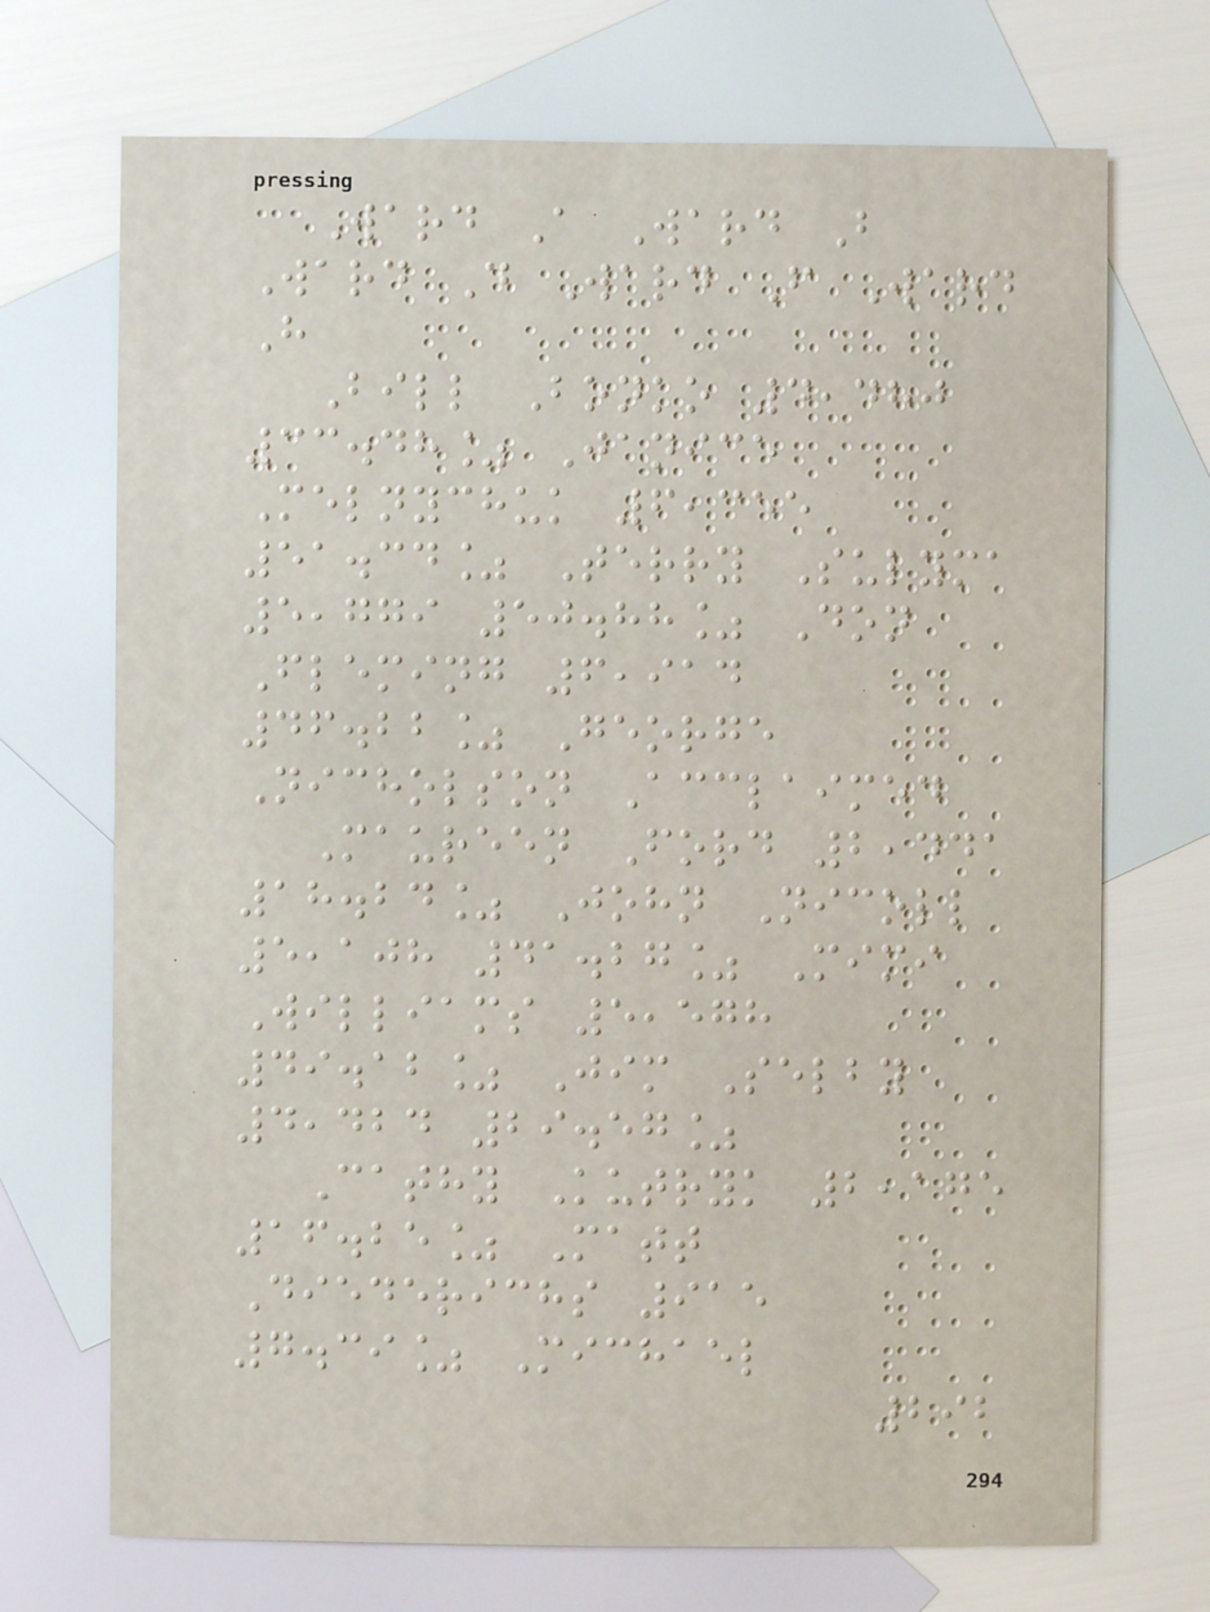Ward A Ward B
Ward D Ward F Ward
H
Bill Bonko 4,480
33.48% Janice
Melnychuk 6,355
51.34% Terry Sulyma
5,779 50.88% Don
Fleming 6,914
46.22% George
Nicholson Acclaimed
Maureen Ford 2,441
18.24% John Nicoll
5,108 41.27% Mimi
Williams 5,578
49.12% Jim Selby
4,424 29.57%
Cathy Kutryk 2,175
16.25% Matt
Diederichs 915
7.39% Michael
292
